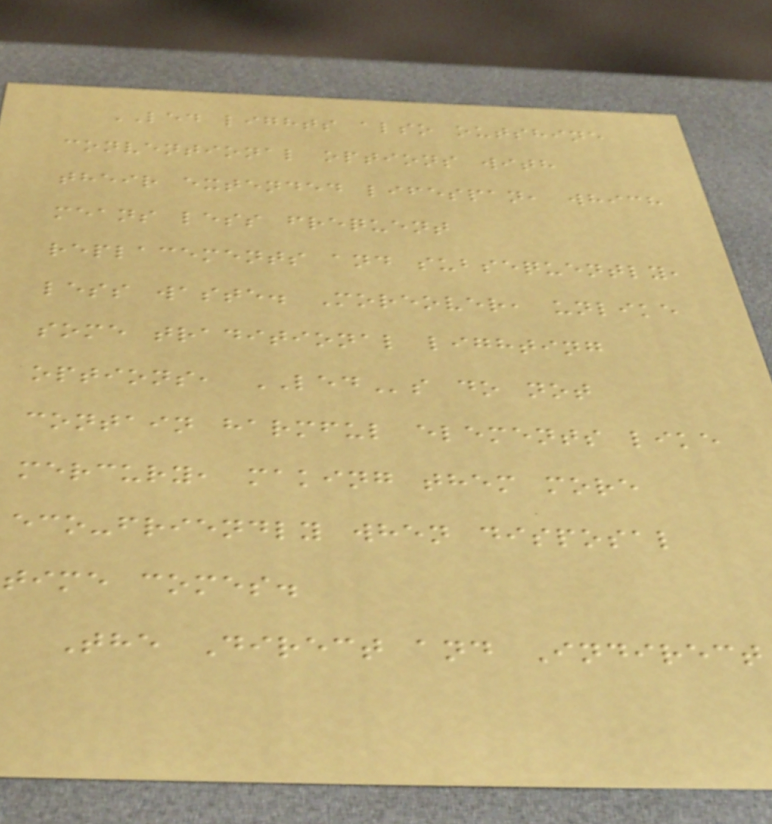LED lights also outshine
conventional options with
their extended lifespan, which
means less frequent
replacements and subsequently,
less waste. Moreover, unlike
some traditional lighting
options, LEDs do not
contain harmful elements like
mercury, making them more
eco-friendly when disposal
time comes.
The Direct and Indirect
